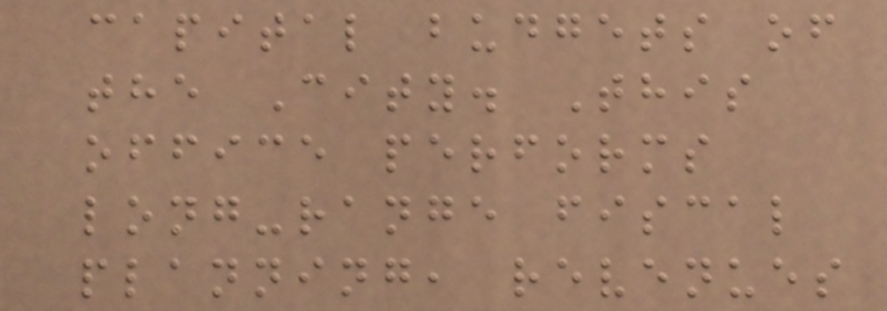capital budgets of
the City. This
office performs
long-range fiscal
planning, revenues
